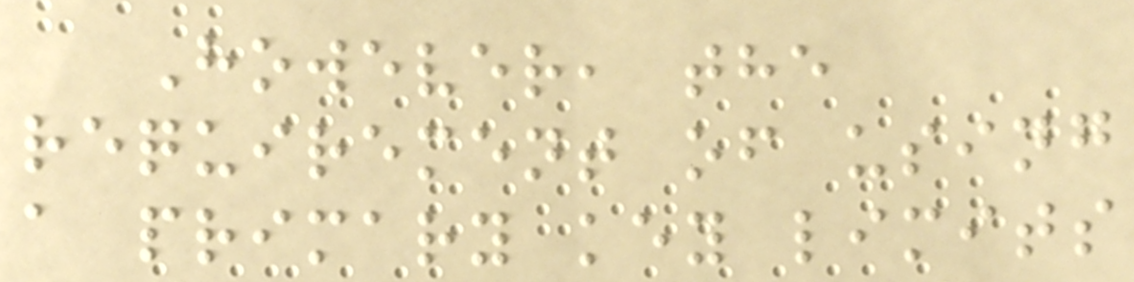However, the
requirement of using
a primary key limits
